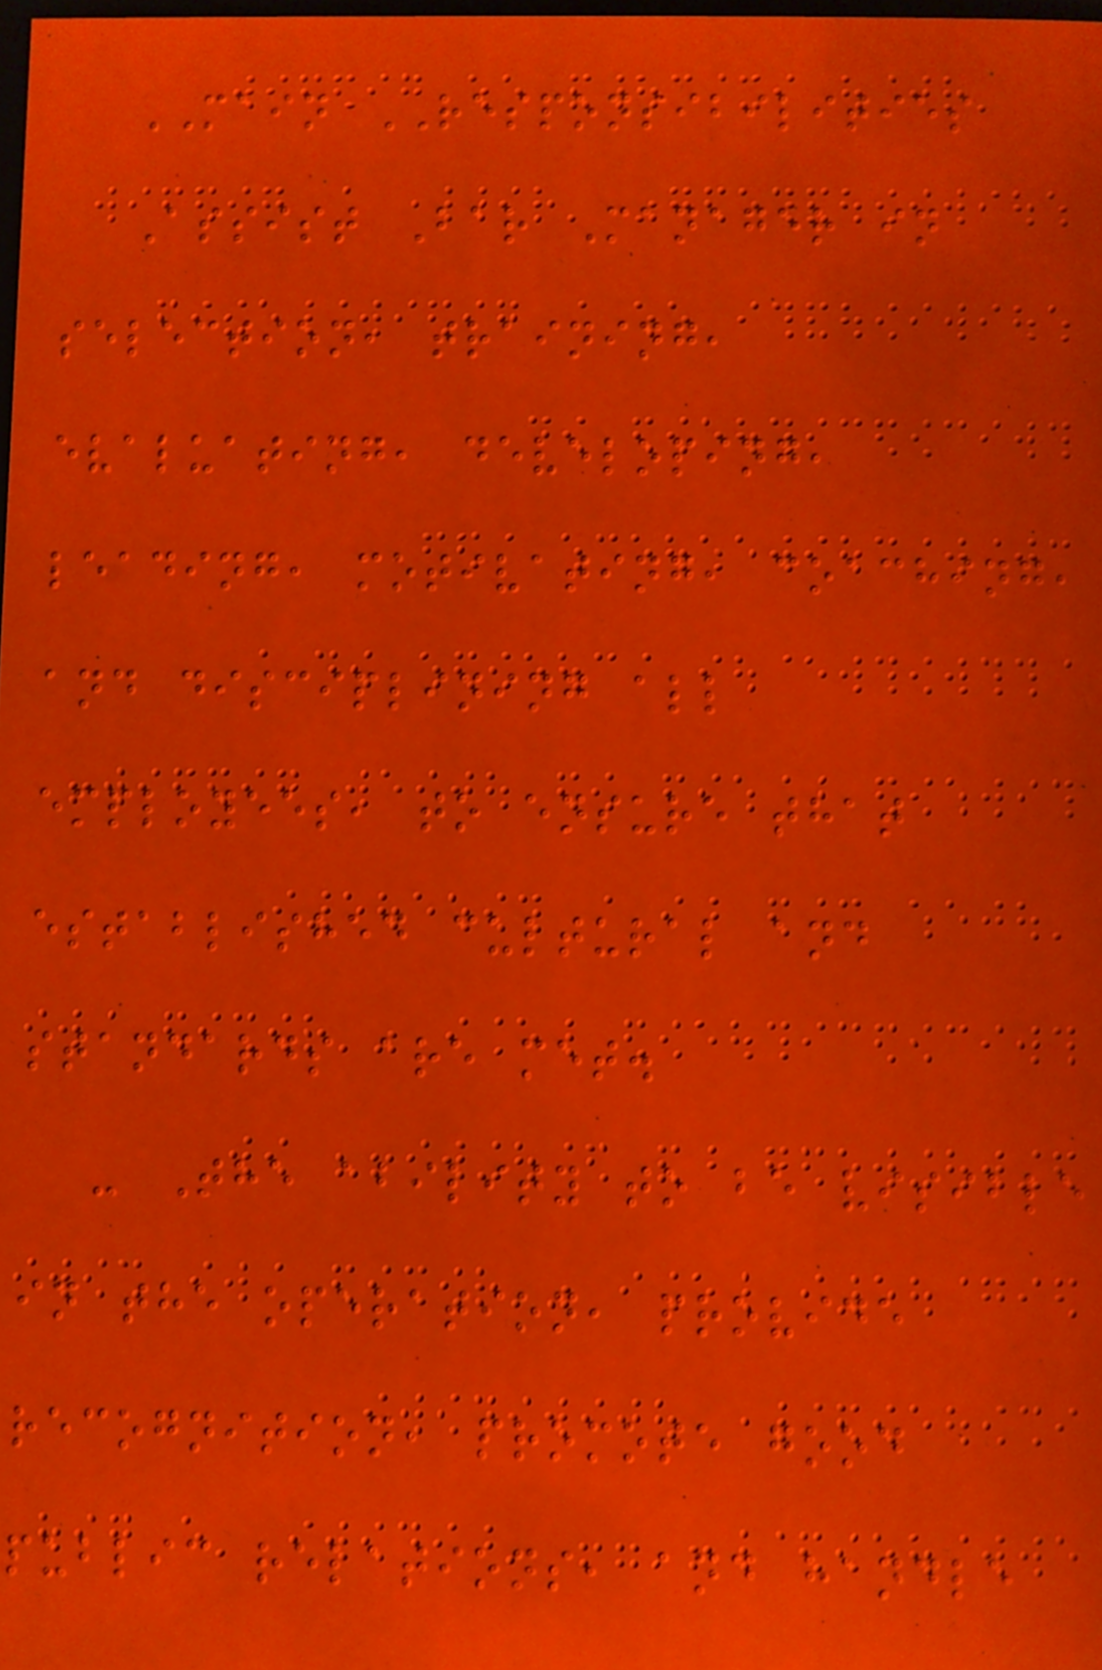MAIN RESPONSIBILITIES
Assist Bar Manager in
selection, training,
evaluating, developing,
leading, motivating, coaching,
and disciplining all
employees, to ensure that
established cultural and
standards are met.
- The ability to be visible
in the operation, provide
recognition, promote good
public relations, and handle
